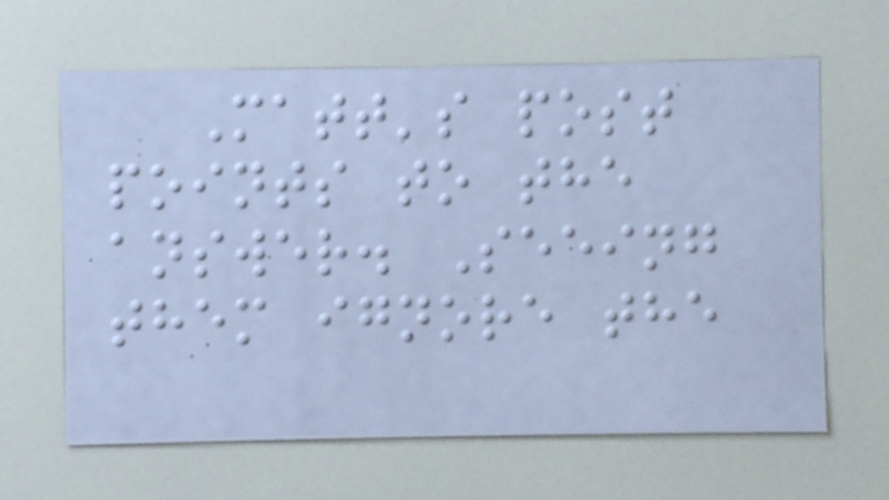Matt's post
points to the
answer. Seeing
them ignore the
